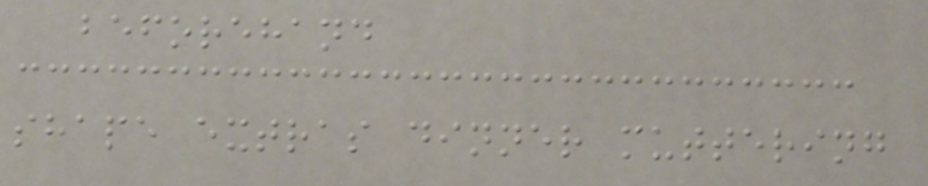beforehand
shape extras dinner muttering
